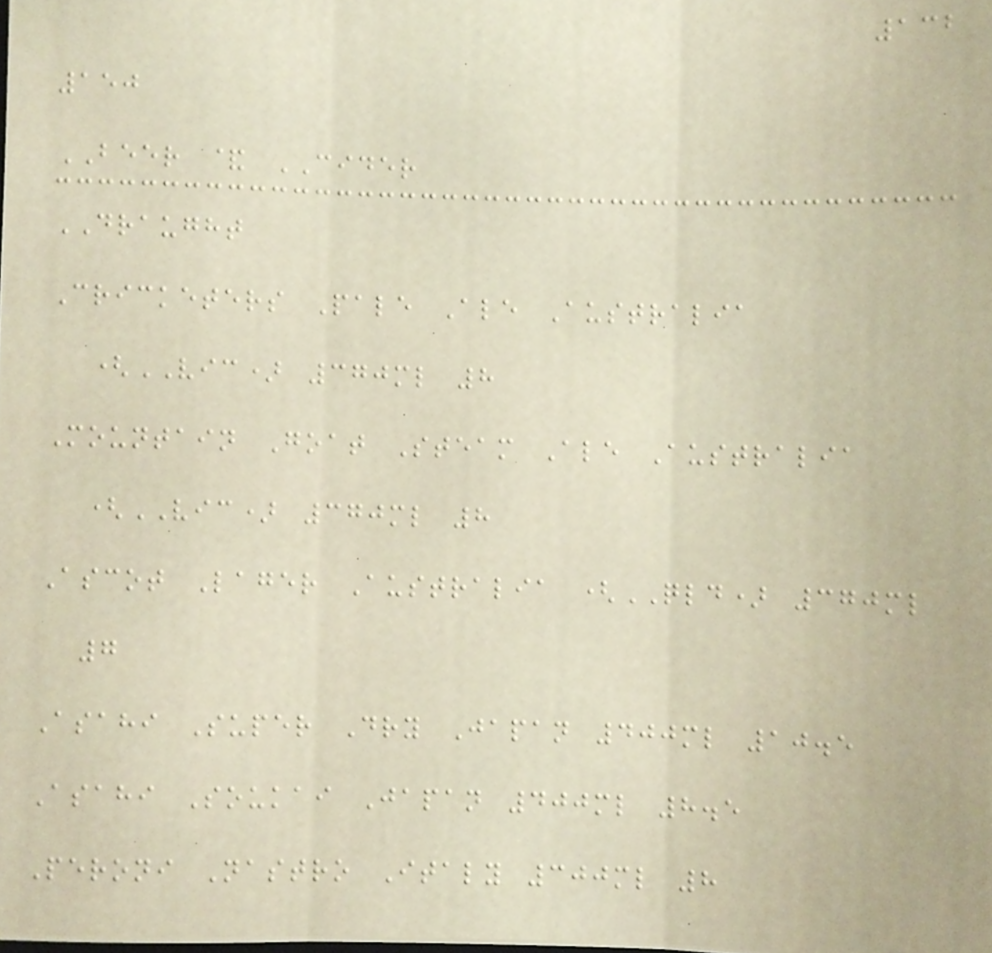132
150
BEER & CIDER
DRAUGHT
Cricketers Pale Ale Australia
(VIC) 370ml 8
Mountain Goat Steam Ale Australia
(VIC) 370ml 8
Ascot Lager Australia (QLD) 370ml
7
Asahi Super Dry Japan 400ml 10.5
Asahi Soukai Japan 400ml 8.5
Peroni Nastro Italy 300ml 8
